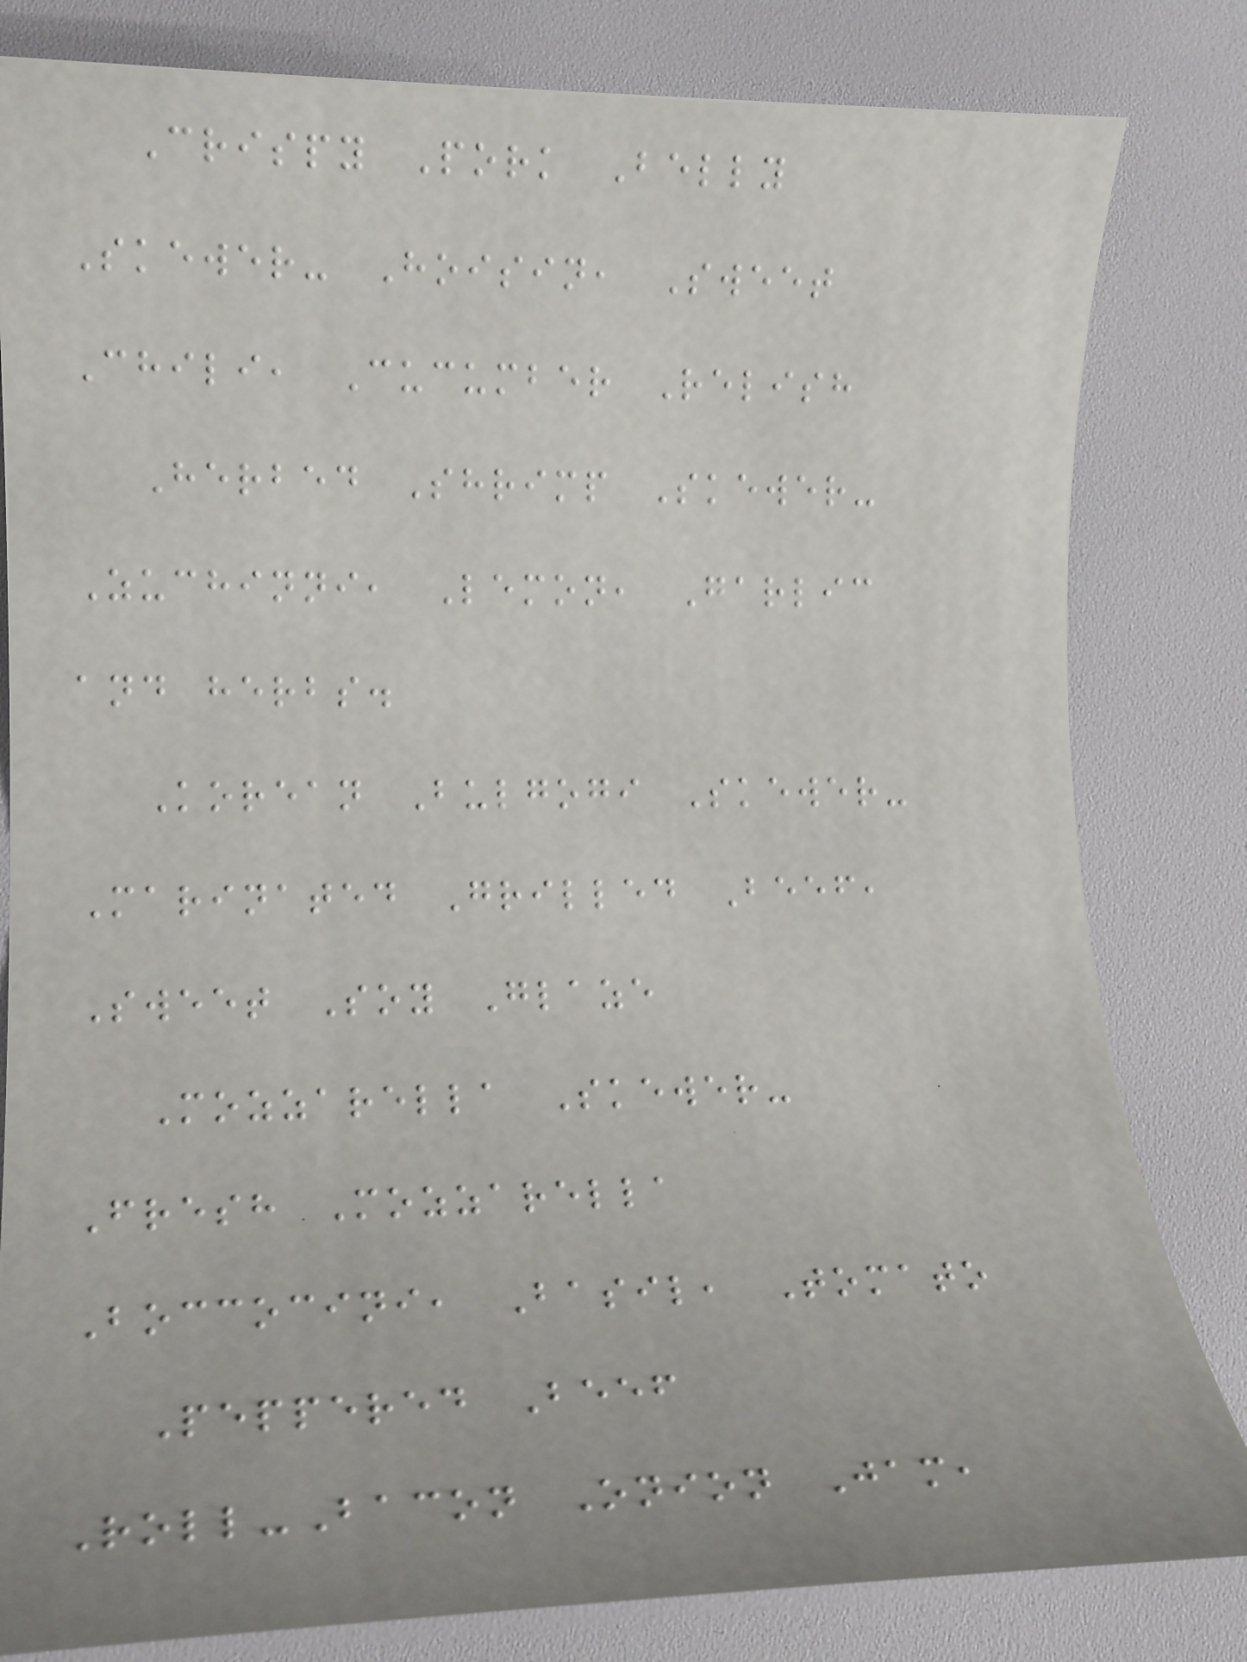Crispy Pork Belly
Skewer- Hoisin, Sweet
Chili, Cucumber Relish
Herbed Shrimp Skewer-
Zuchinni, Lemon, Garlic
and herbs.
Korean Bulgogi Skewer-
Marinated Grilled Beef,
Sweet Soy Glaze
Mozzarella Skewer-
Fresh Mozzarella
Boccocini, Basil, Tomato
Peppered Beef
Roll-Bacon Onion Jam,
